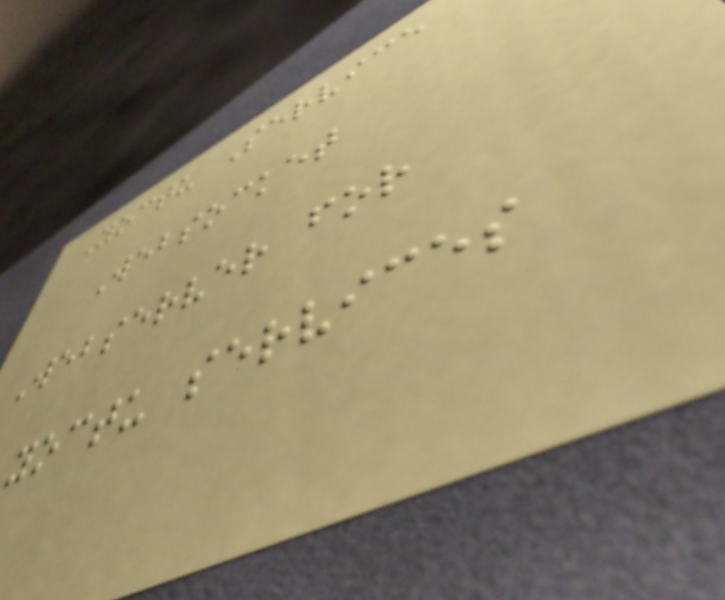Yoctu Service
Websocket
Webserver for
yoctu services
